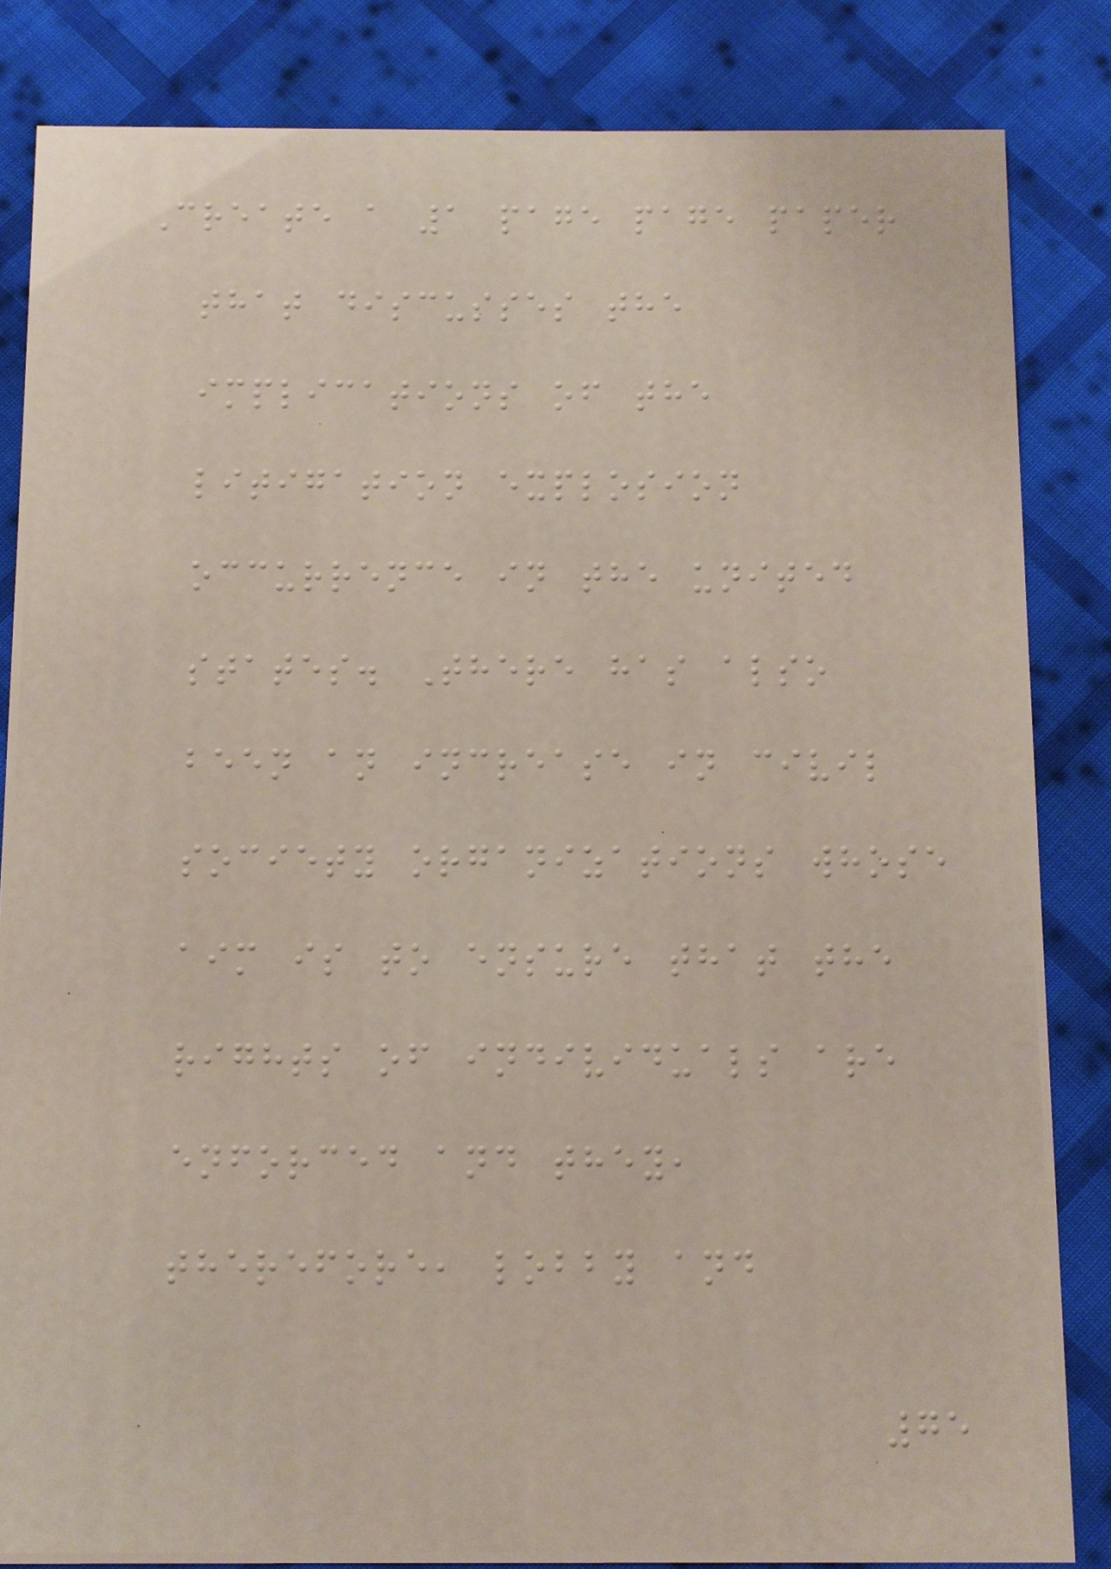Create a 1 page page paper
that discusses the
implications of the
litigation explosion
occurrence in the united
states. There has also
been an increase in civil
society organizations whose
aim is to ensure that the
rights of individuals are
enforced and they,
therefore, lobby and
75
